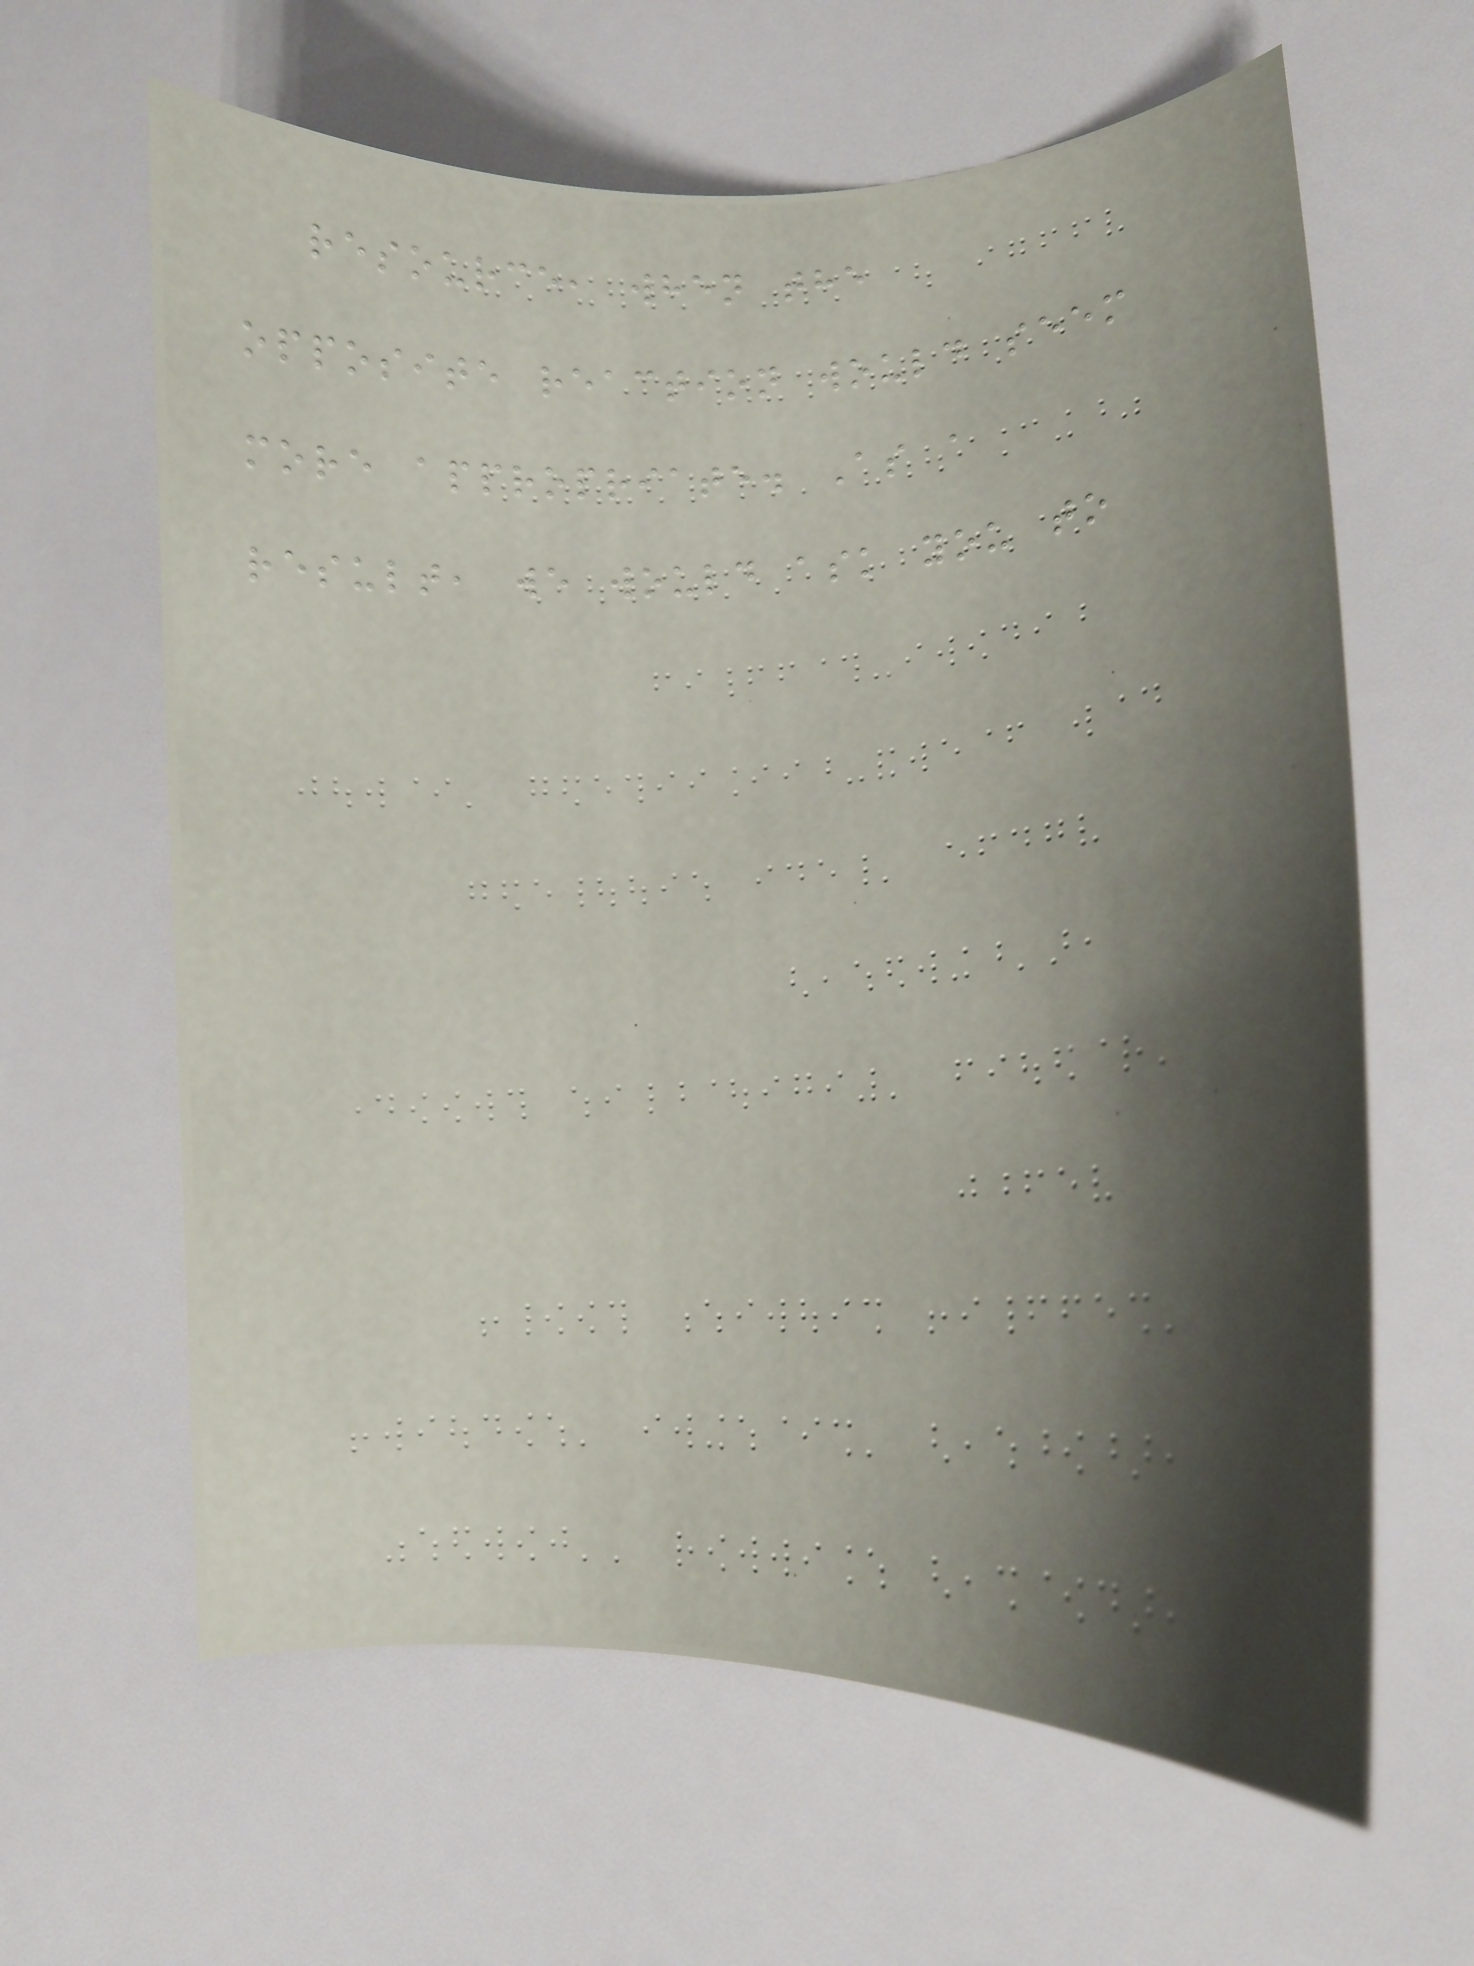resource, when the
opposite reaction would seem
more appropriate. As a
result, we would ask you to
